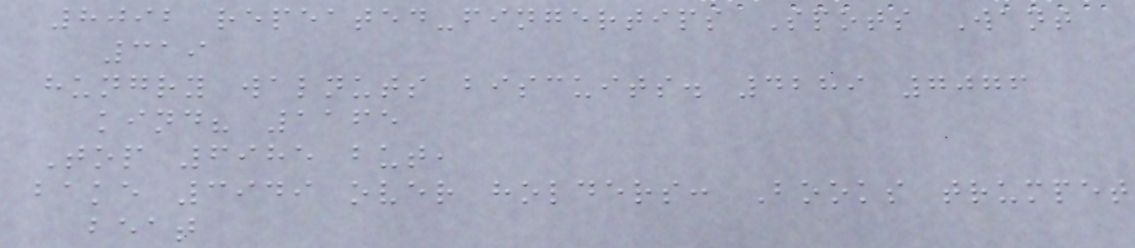8092 repeated-fingertips Spots Want
319
hungry walnuts biscuits. 4289 7076
kind? 1165
Top 6985 but,
bake 3949 over holders: Books trumpet
beat
